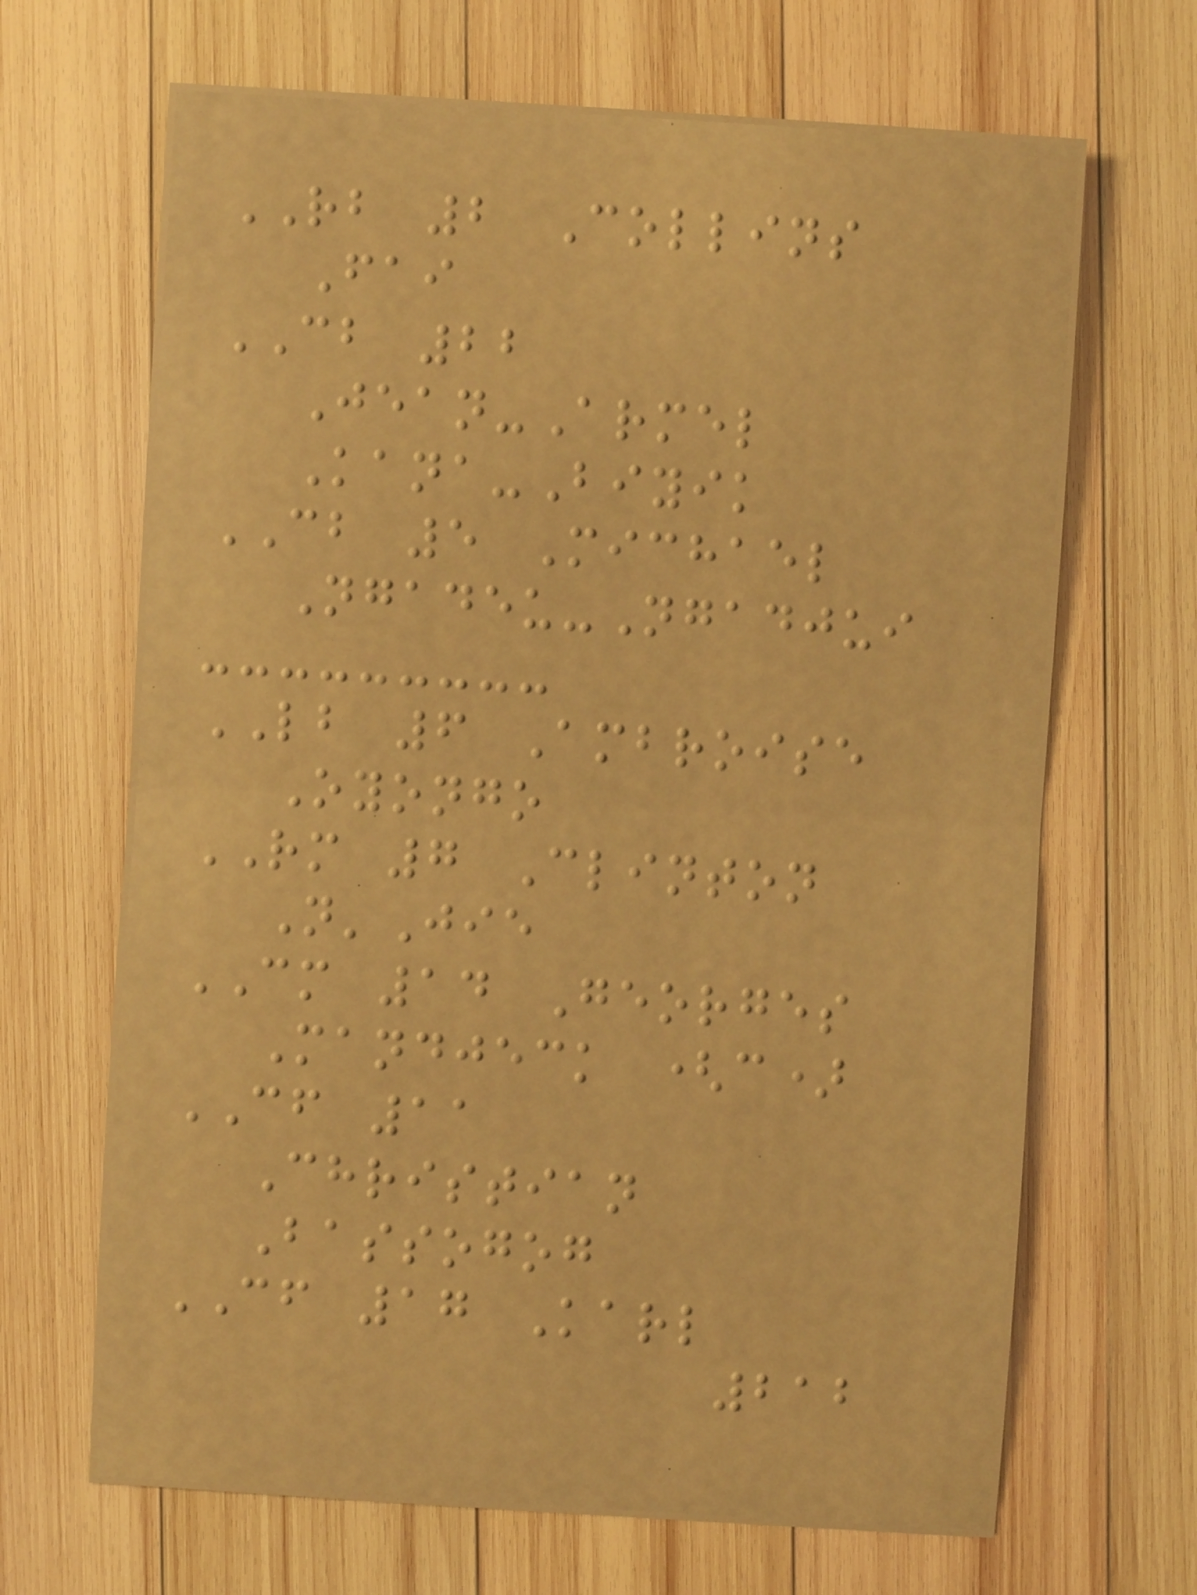RB 2 Collins
Fai
CB 22
Jean-Armel
Kana-Biyik
CB 5 Michael
Ngadeu-Ngadjui
LB 6 Ambroise
Oyongo
RM 7 Clinton
N'Jie
CM 14 Georges
Mandjeck (c)
CF 11
Christian
Bassogog
CF 17 Karl
212
